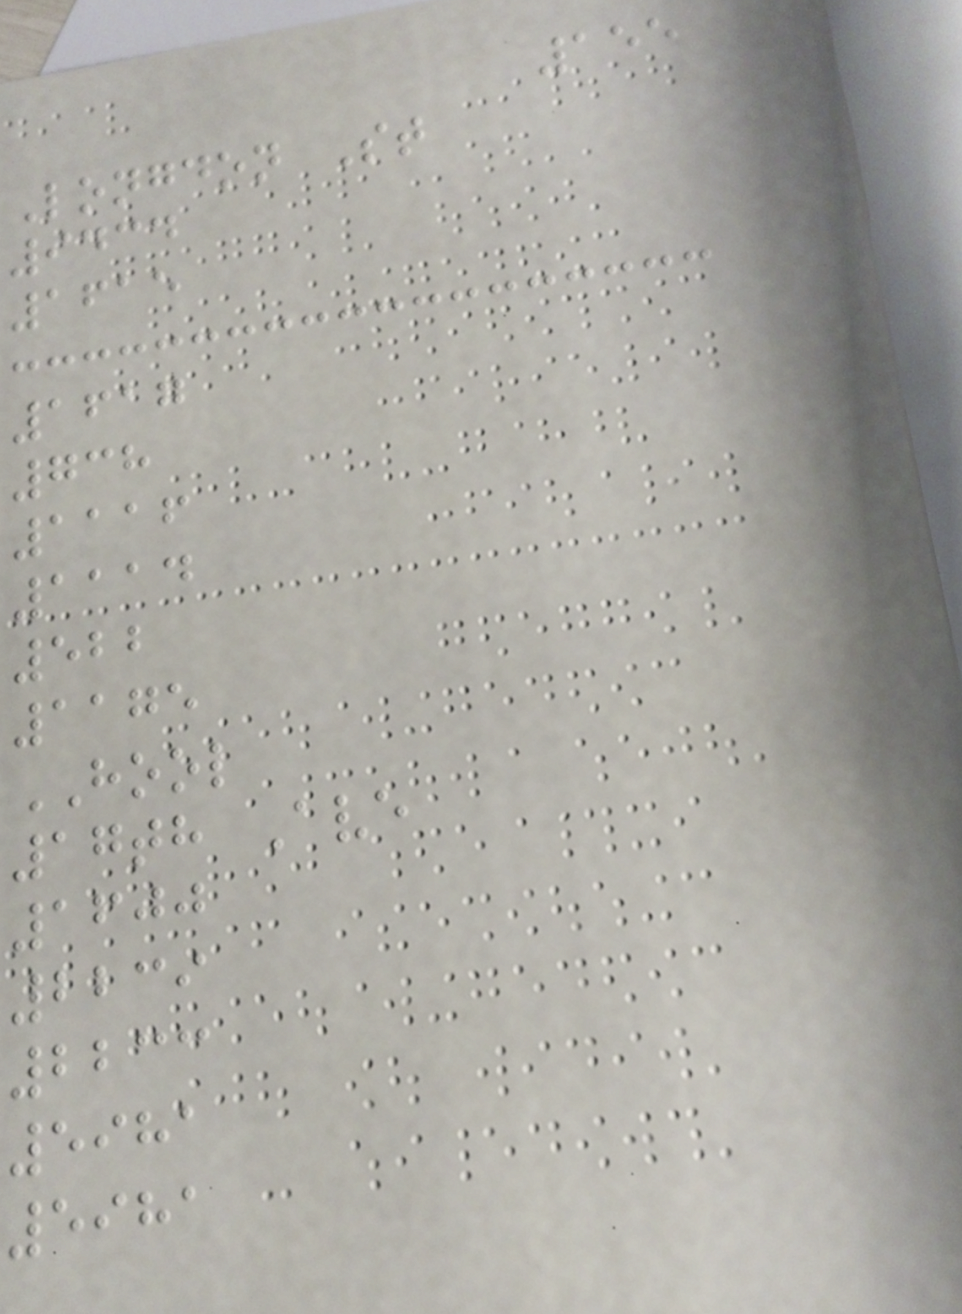155
Longdon St
9434
1615
1617
738
1116
1114
522
1175
HOOL
17th Ave
1600
2239
2233
5981
5981
